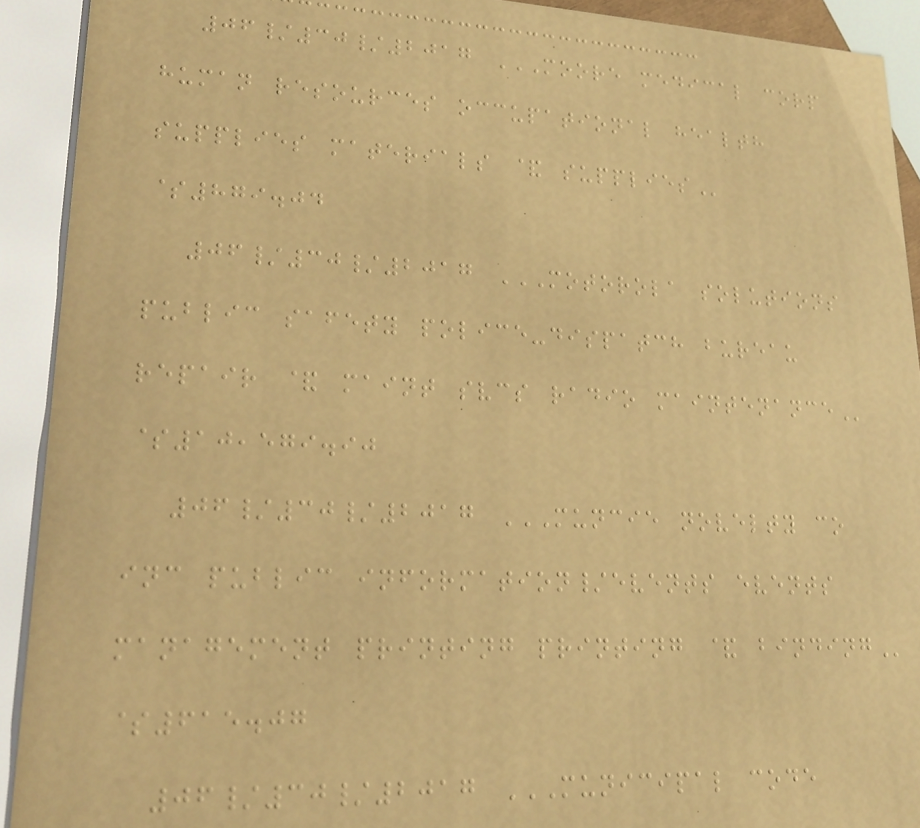06/30/2017 MOORE MEDICAL CORP
HUMAN RESOURCES OCCUPATIONAL HEALTH
SUPPLIES MATERIALS & SUPPLIES
$879.04
06/30/2017 MOTOROLA SOLUTIONS
PUBLIC SAFETY POLICE-DISPATCH BUREAU
REPAIR & MAINT SVCS RADIO MAINTENANCE
$10,579.90
06/30/2017 MUNCIE NOVELTY CO
INC PUBLIC INFORMATION/EVENTS EVENTS
MANAGEMENT PRINTING PRINTING & BINDING
$615.07
06/30/2017 MUNICIPAL CODE
